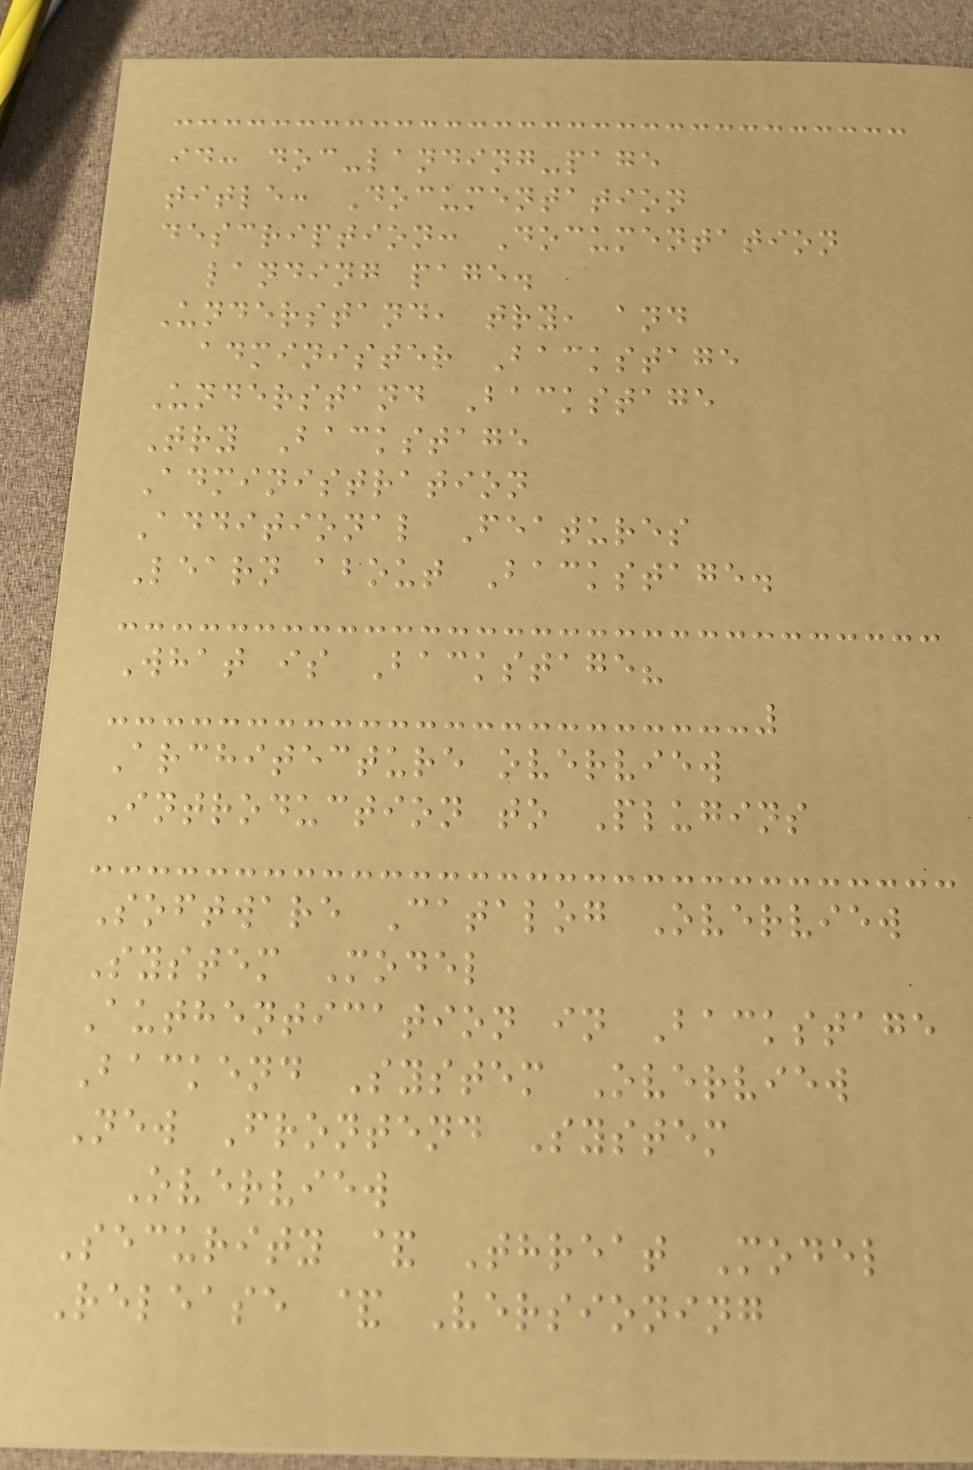id: doc-landing-page
title: Documentation
description: Documentation
landing page.
Understand, try, and
administer Backstage
Understand Backstage
Try Backstage
Administration
Additional Features
Learn about Backstage.
What is Backstage?
Architecture overview
Introduction to Plugins
Software Catalog Overview
System Model
Authentication in Backstage
Backend System Overview
New Frontend System
Overview
Security & Threat Model
Release & Versioning
